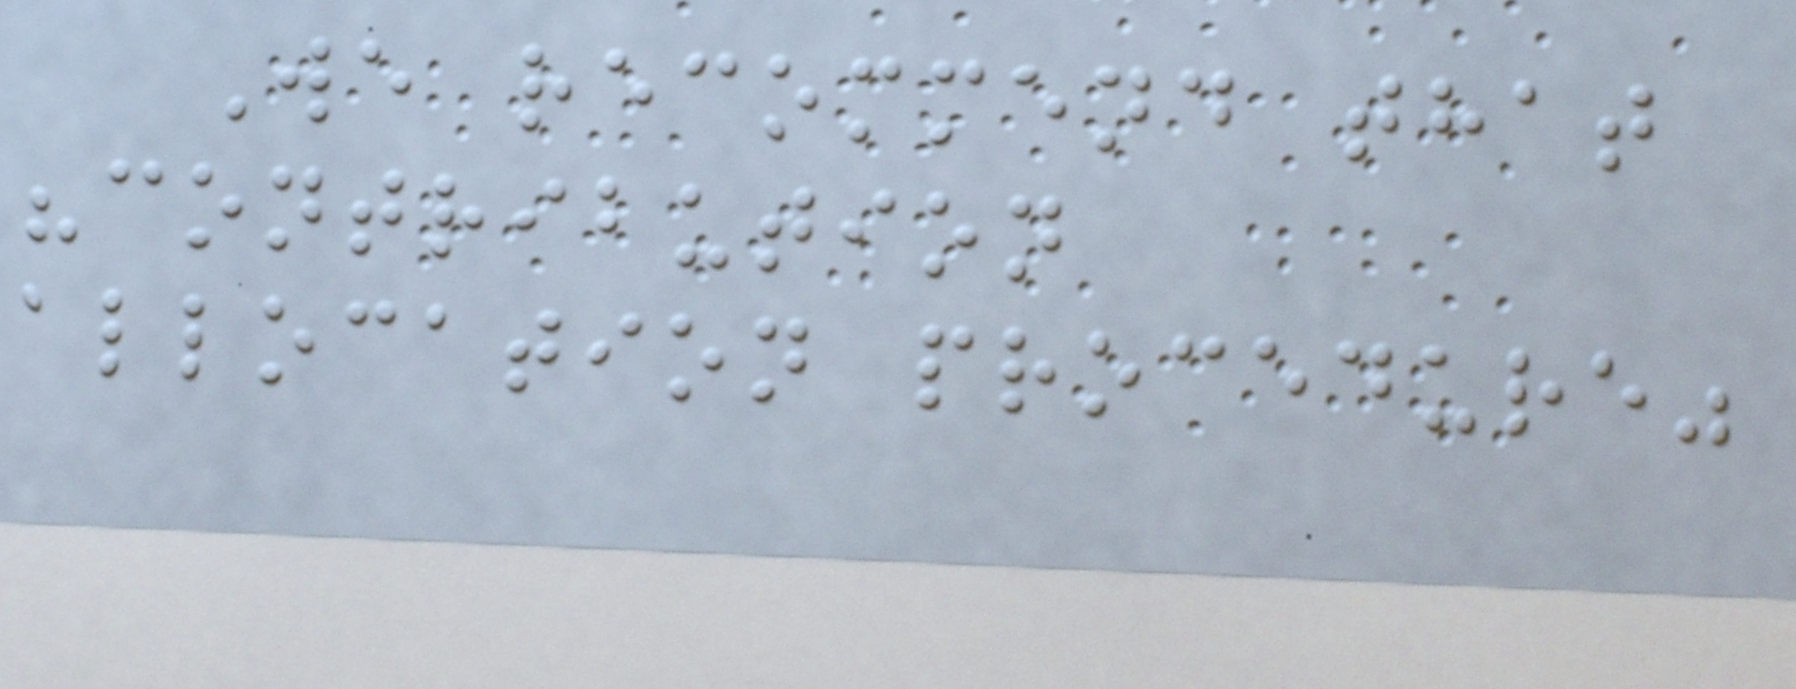We recommend that
"contribution
allocation procedure"
